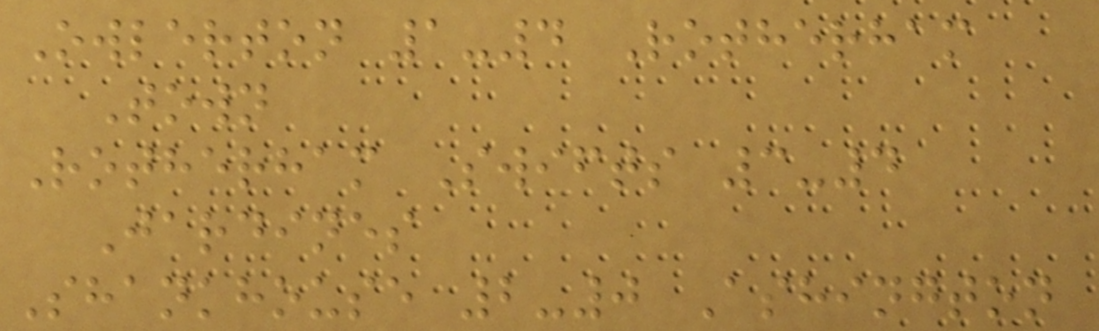Owlerton 1-4 Rotherham
Town
Rotherham Swifts 3-4
Jardines
Shankhouse 2-0 Ashington
